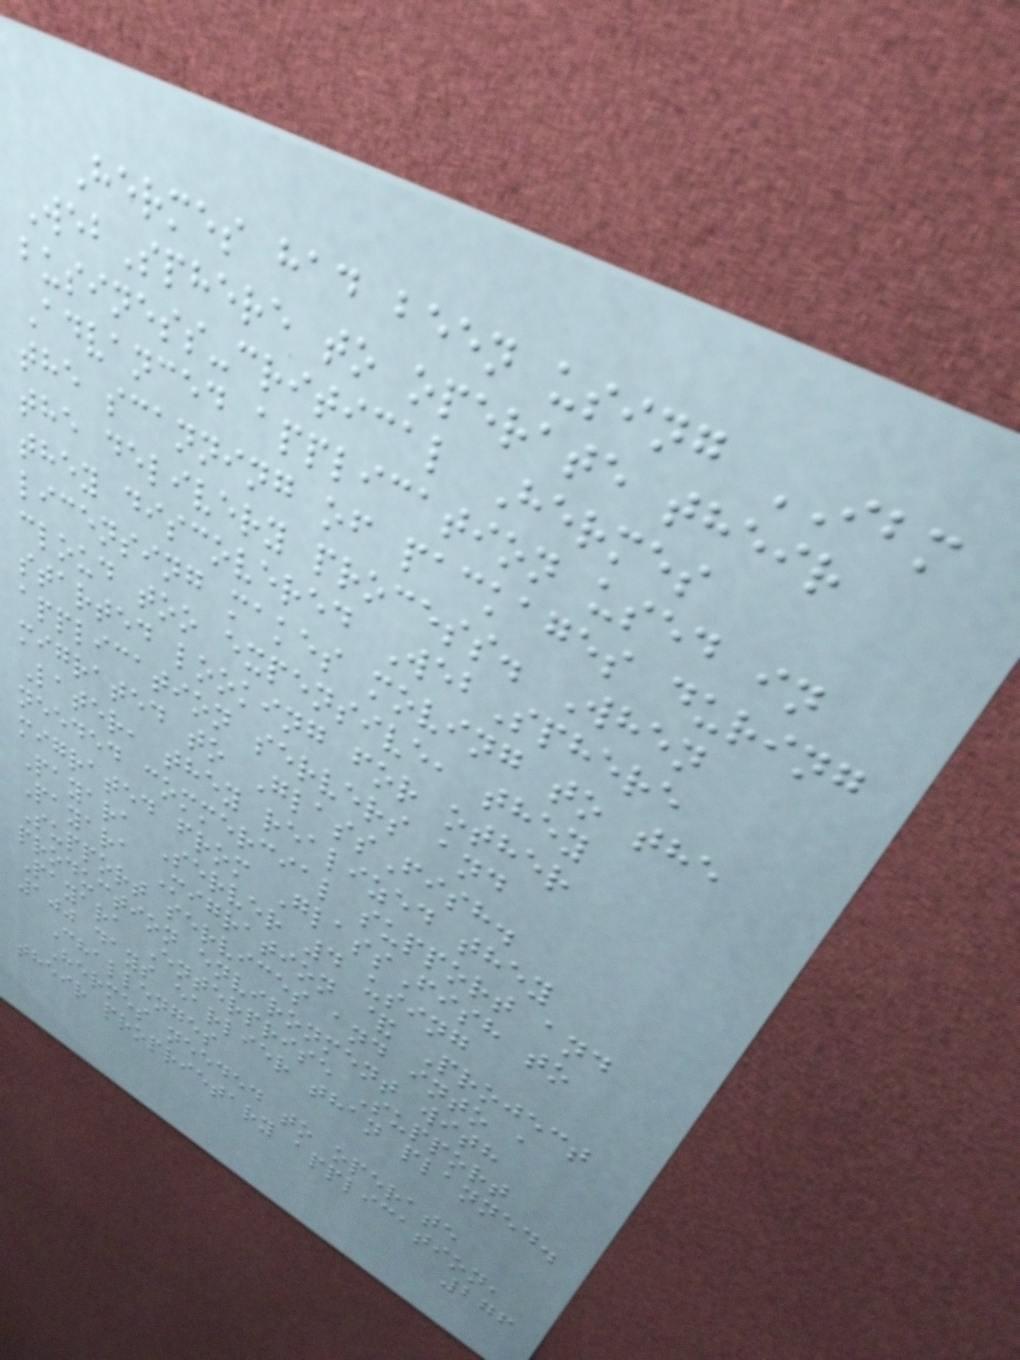Hermes had been using IBM
WebSphere to operate their
business-critical Hermes
Advanced application used in
the scanning of packages during
the delivery process. When
they discovered WebSphere
licensing makes moving to the
cloud too expensive, they
started looking for other
application servers and
migrated to GlassFish.
Later, they realized they
needed commercial support and
migrated from GlassFish to
Payara Server 4 using
Payara Migration & Project
Support services and into a
production environment with
Payara Enterprise Support
100 days earlier than planned.
Challenges
Hermes needed to operate
their proprietary application,
276
